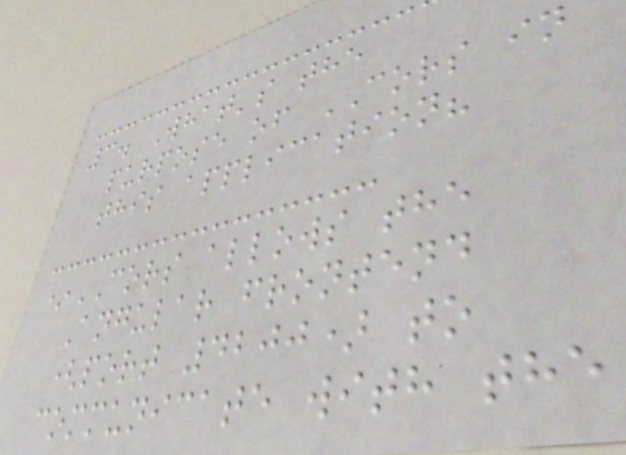3. What's the
purpose of CORS in
this application?
*CORS allows the
Angular frontend
(port 4200) to
communicate with the
